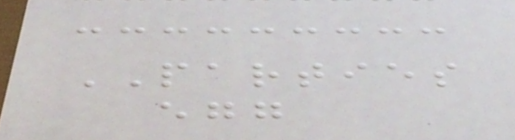PARTIES
egg
